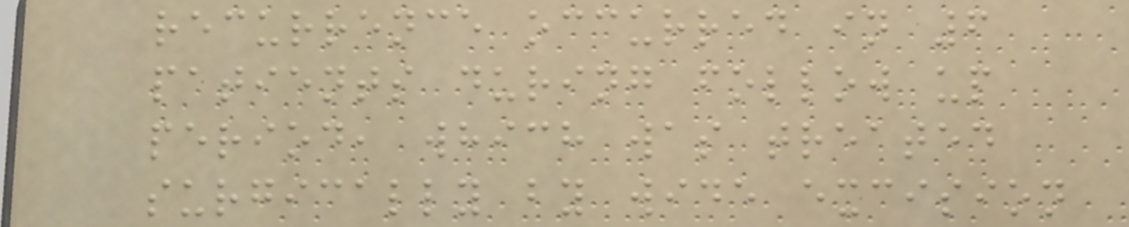recurrence occurred in 6
patients during follow up
period, which was treated
surgically by wide excision
